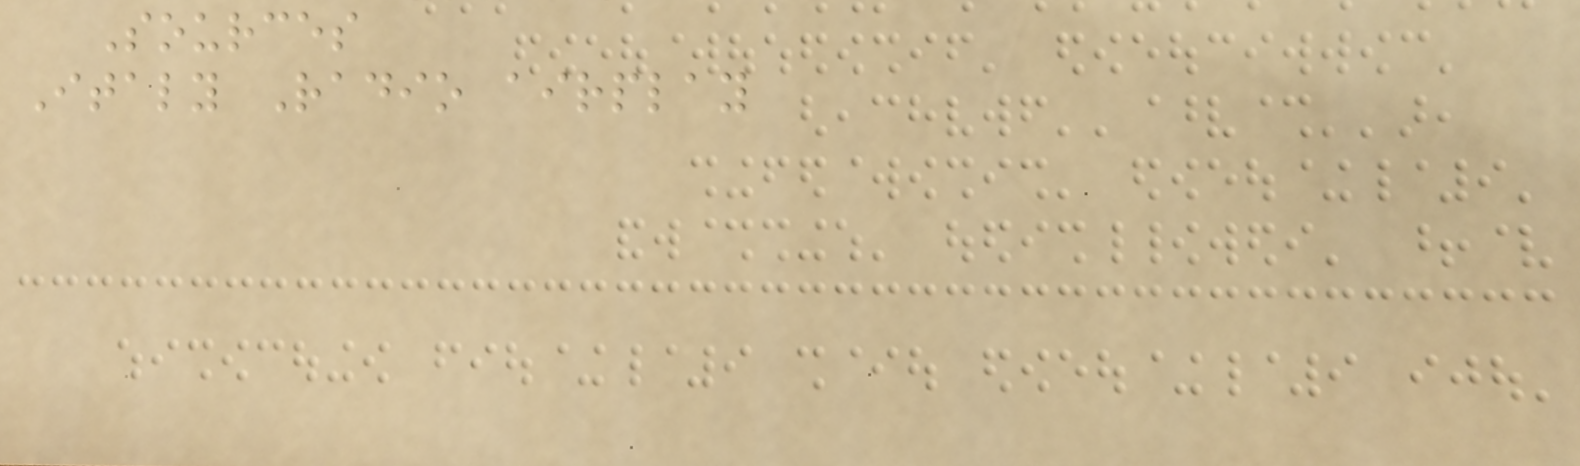Sources
Italy Radio airplay
